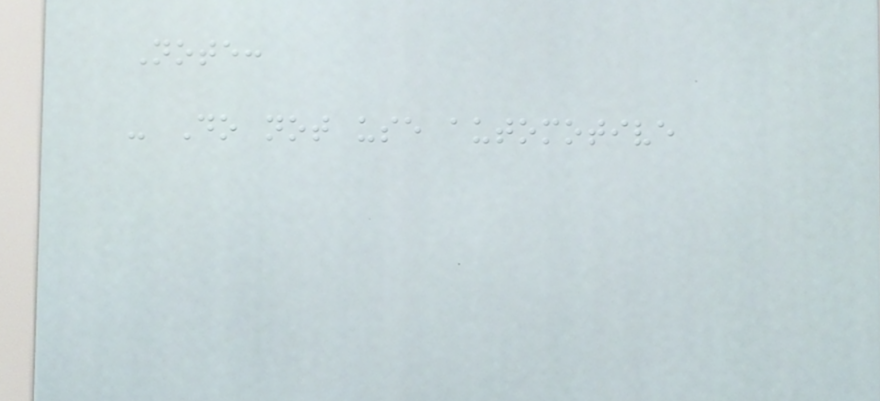Note:
- Do not use automotive
